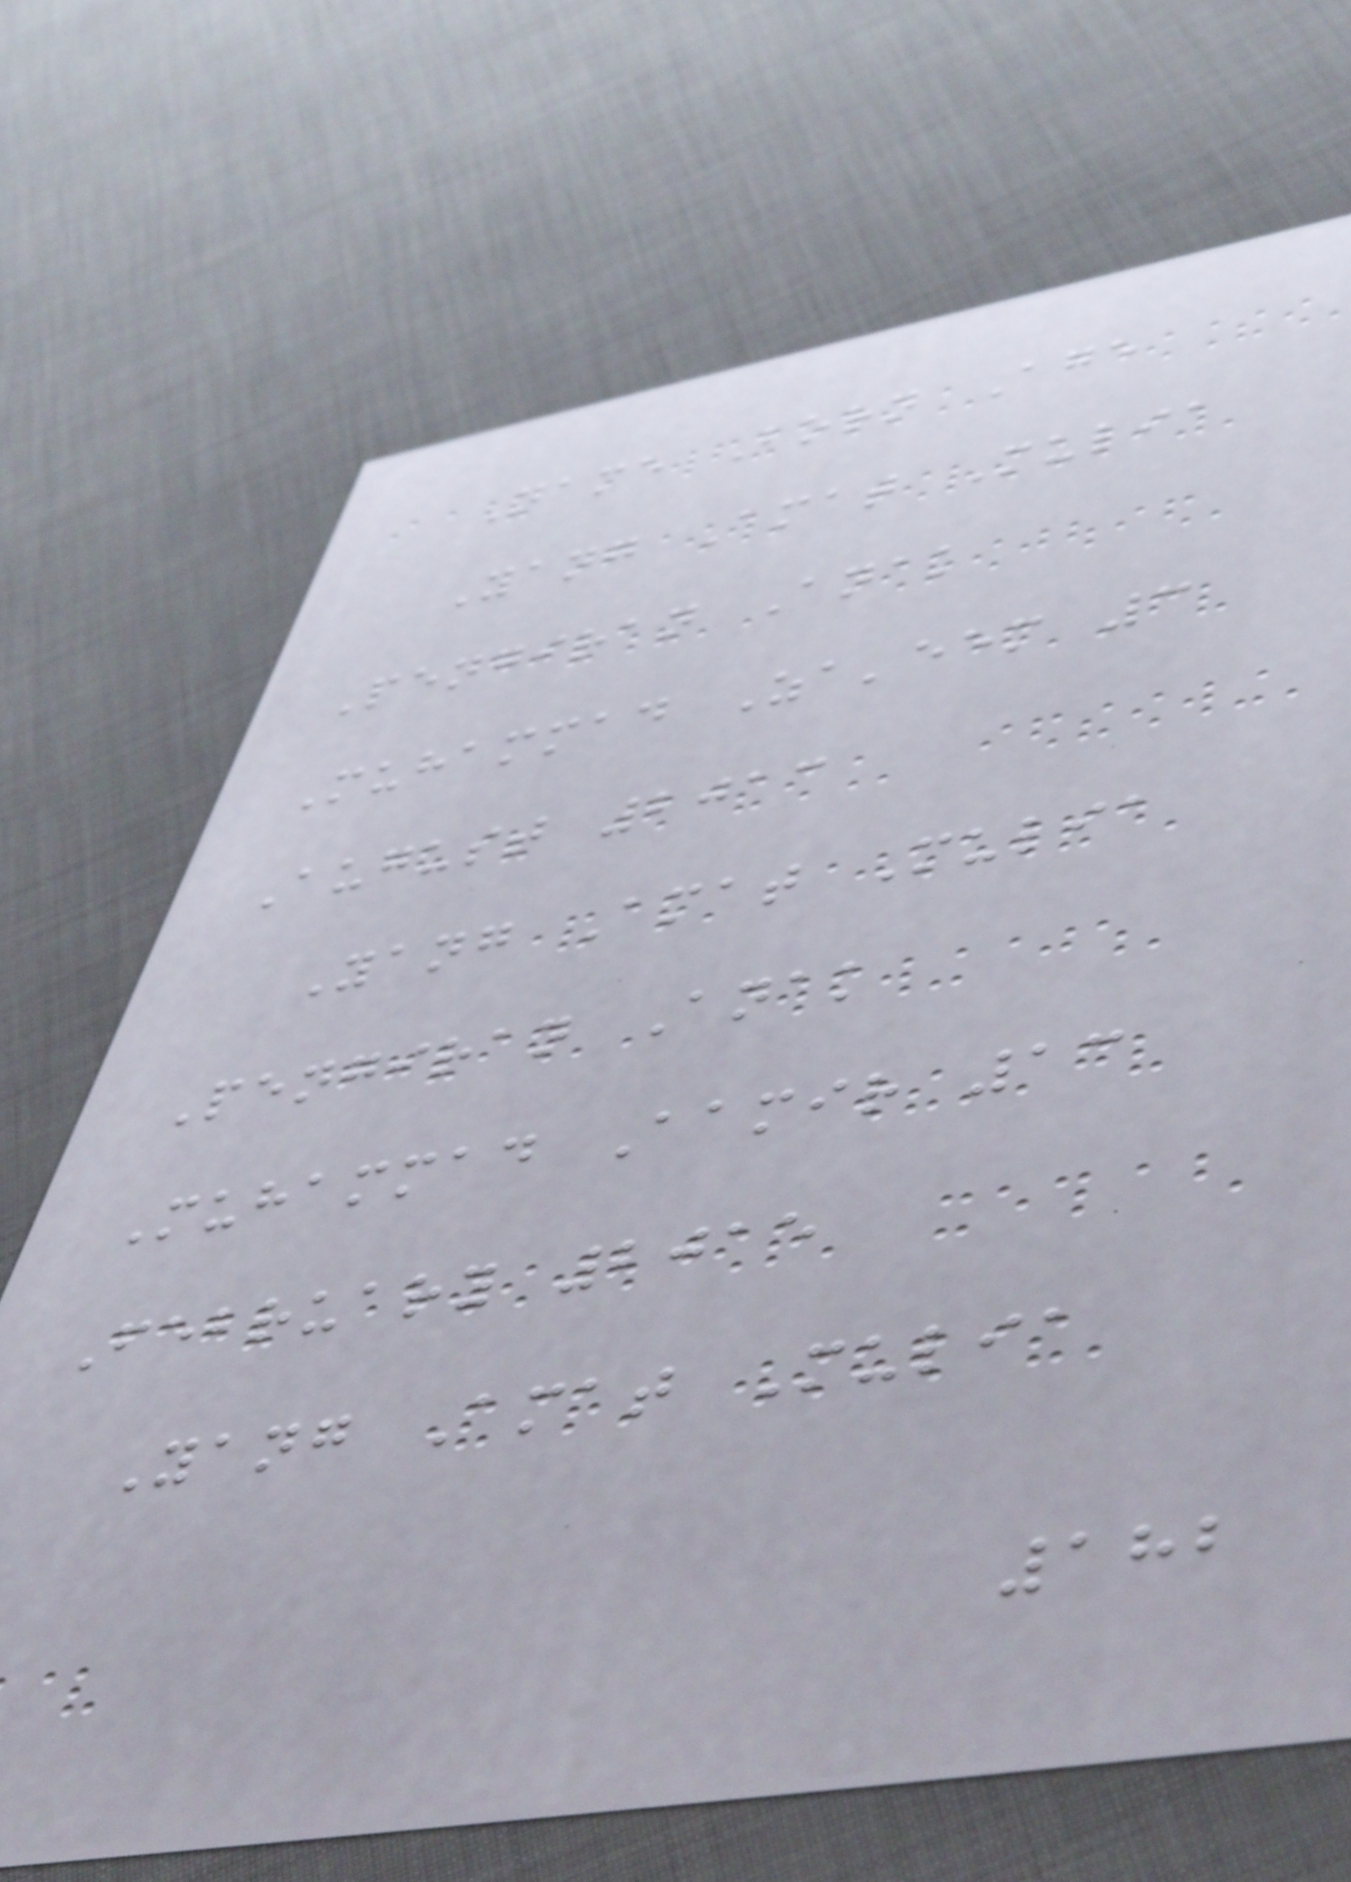Name Born Age
Yang Amat Mulia
Pengiran Anak
Muhammad Za'eem 3
August 2013
Yang Amat Mulia
Pengiran Anak
Muhammad Aamir 13
February 2015
Yang Amat Mulia
182
